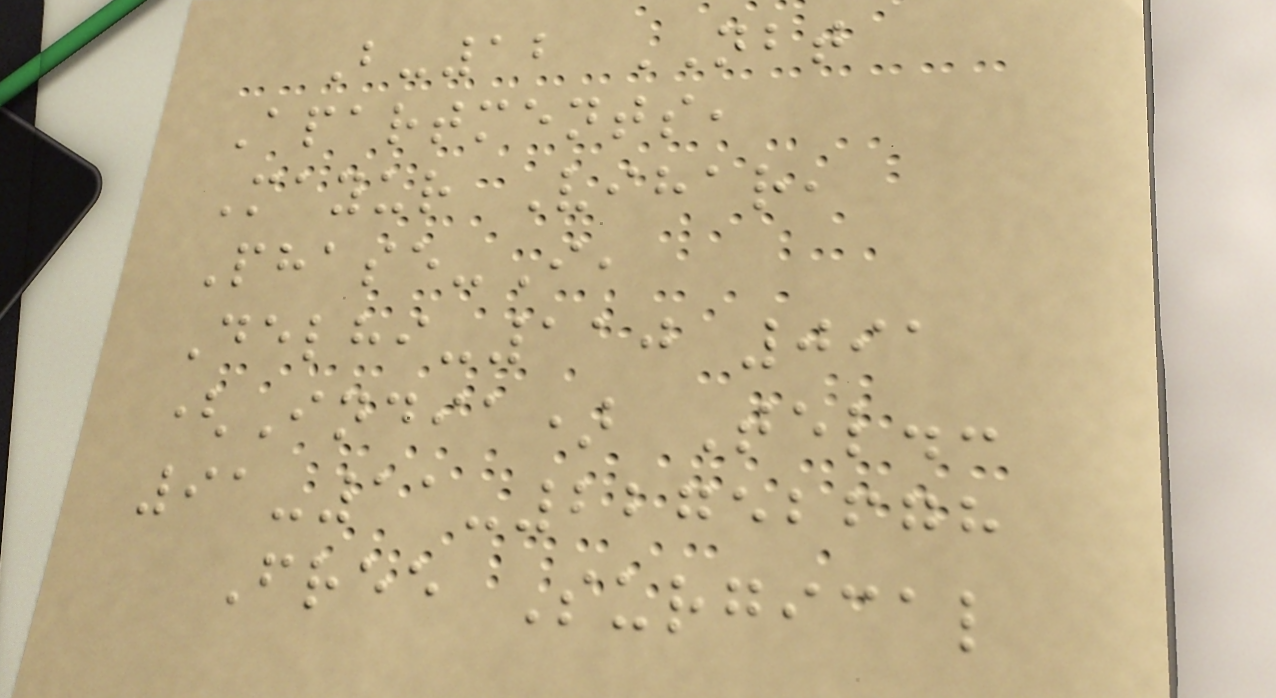B-12 NBT
Apartments,
Mayur Vihar,
Phase-I,
Delhi-110 091
(India) Tel.:
91-11-22752678
Free Surgical
